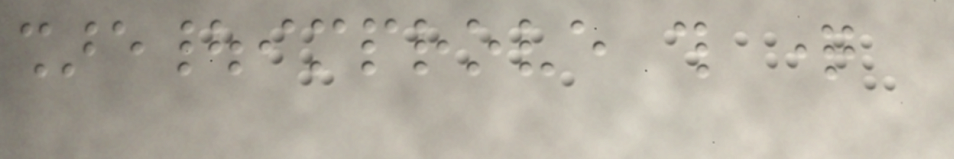share|improve this question
